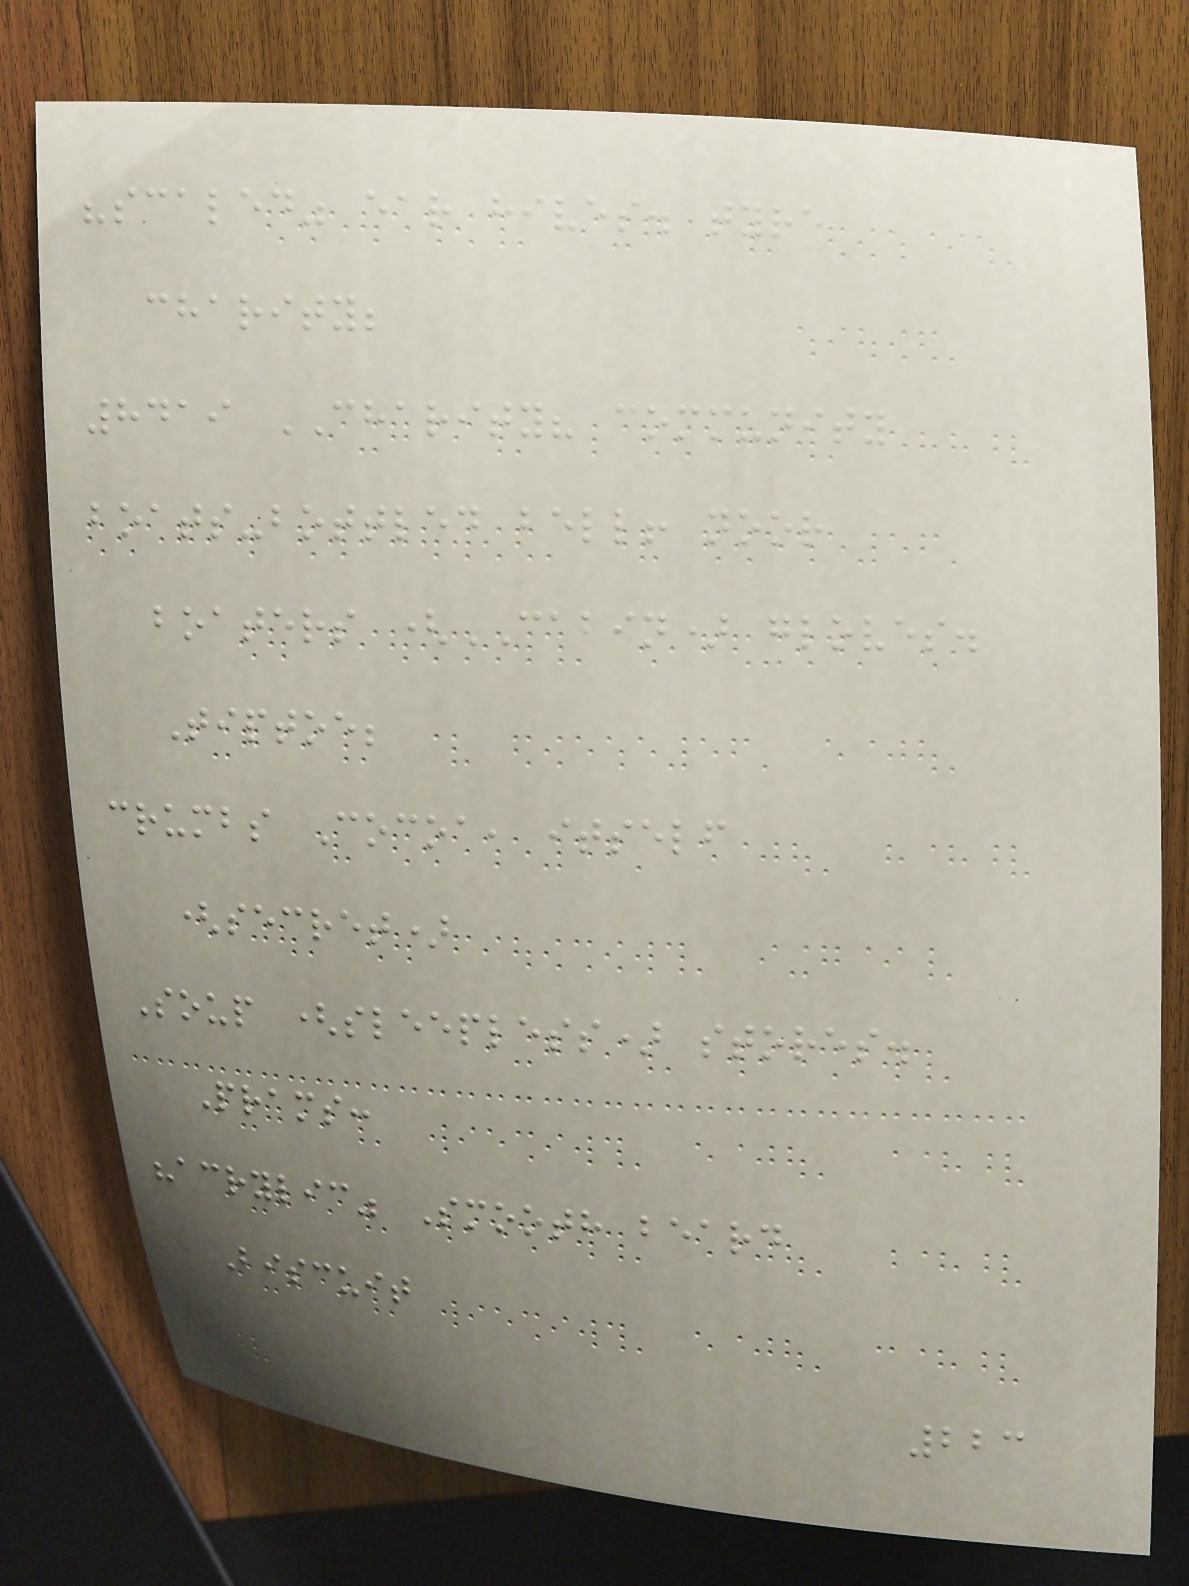"scaled" ear hives. tyre
charity;
8419 CHARITY? community
boats-bottled bell! noor
boaters (CABIN) gloves.
Tiptoe;
crumbs Cocoa, itself
(secret)
Soup (sleepless) stores.
Prams:
"acrylic" Smooth beard
Biscuit
223
